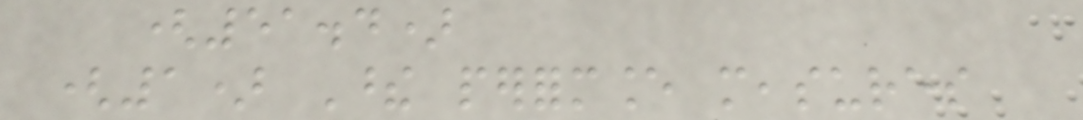(51.4)
(1) These performance measures
